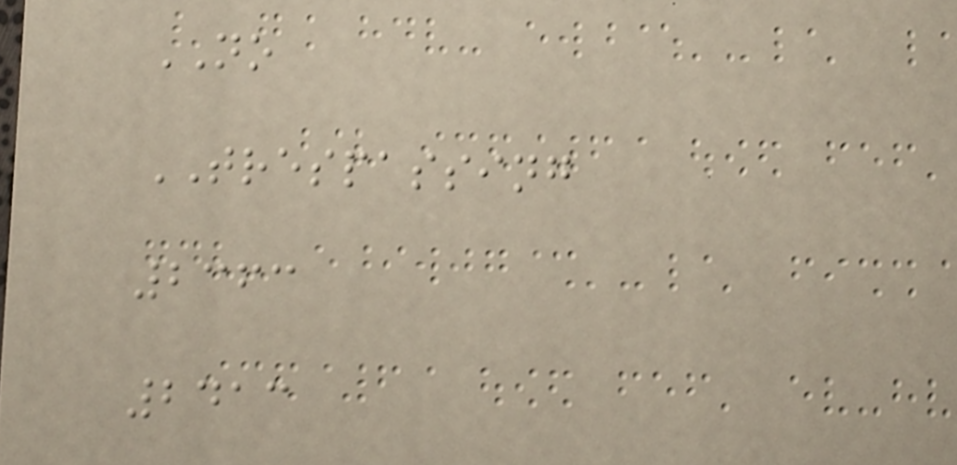NO
TRESPASSING
2363
2413
